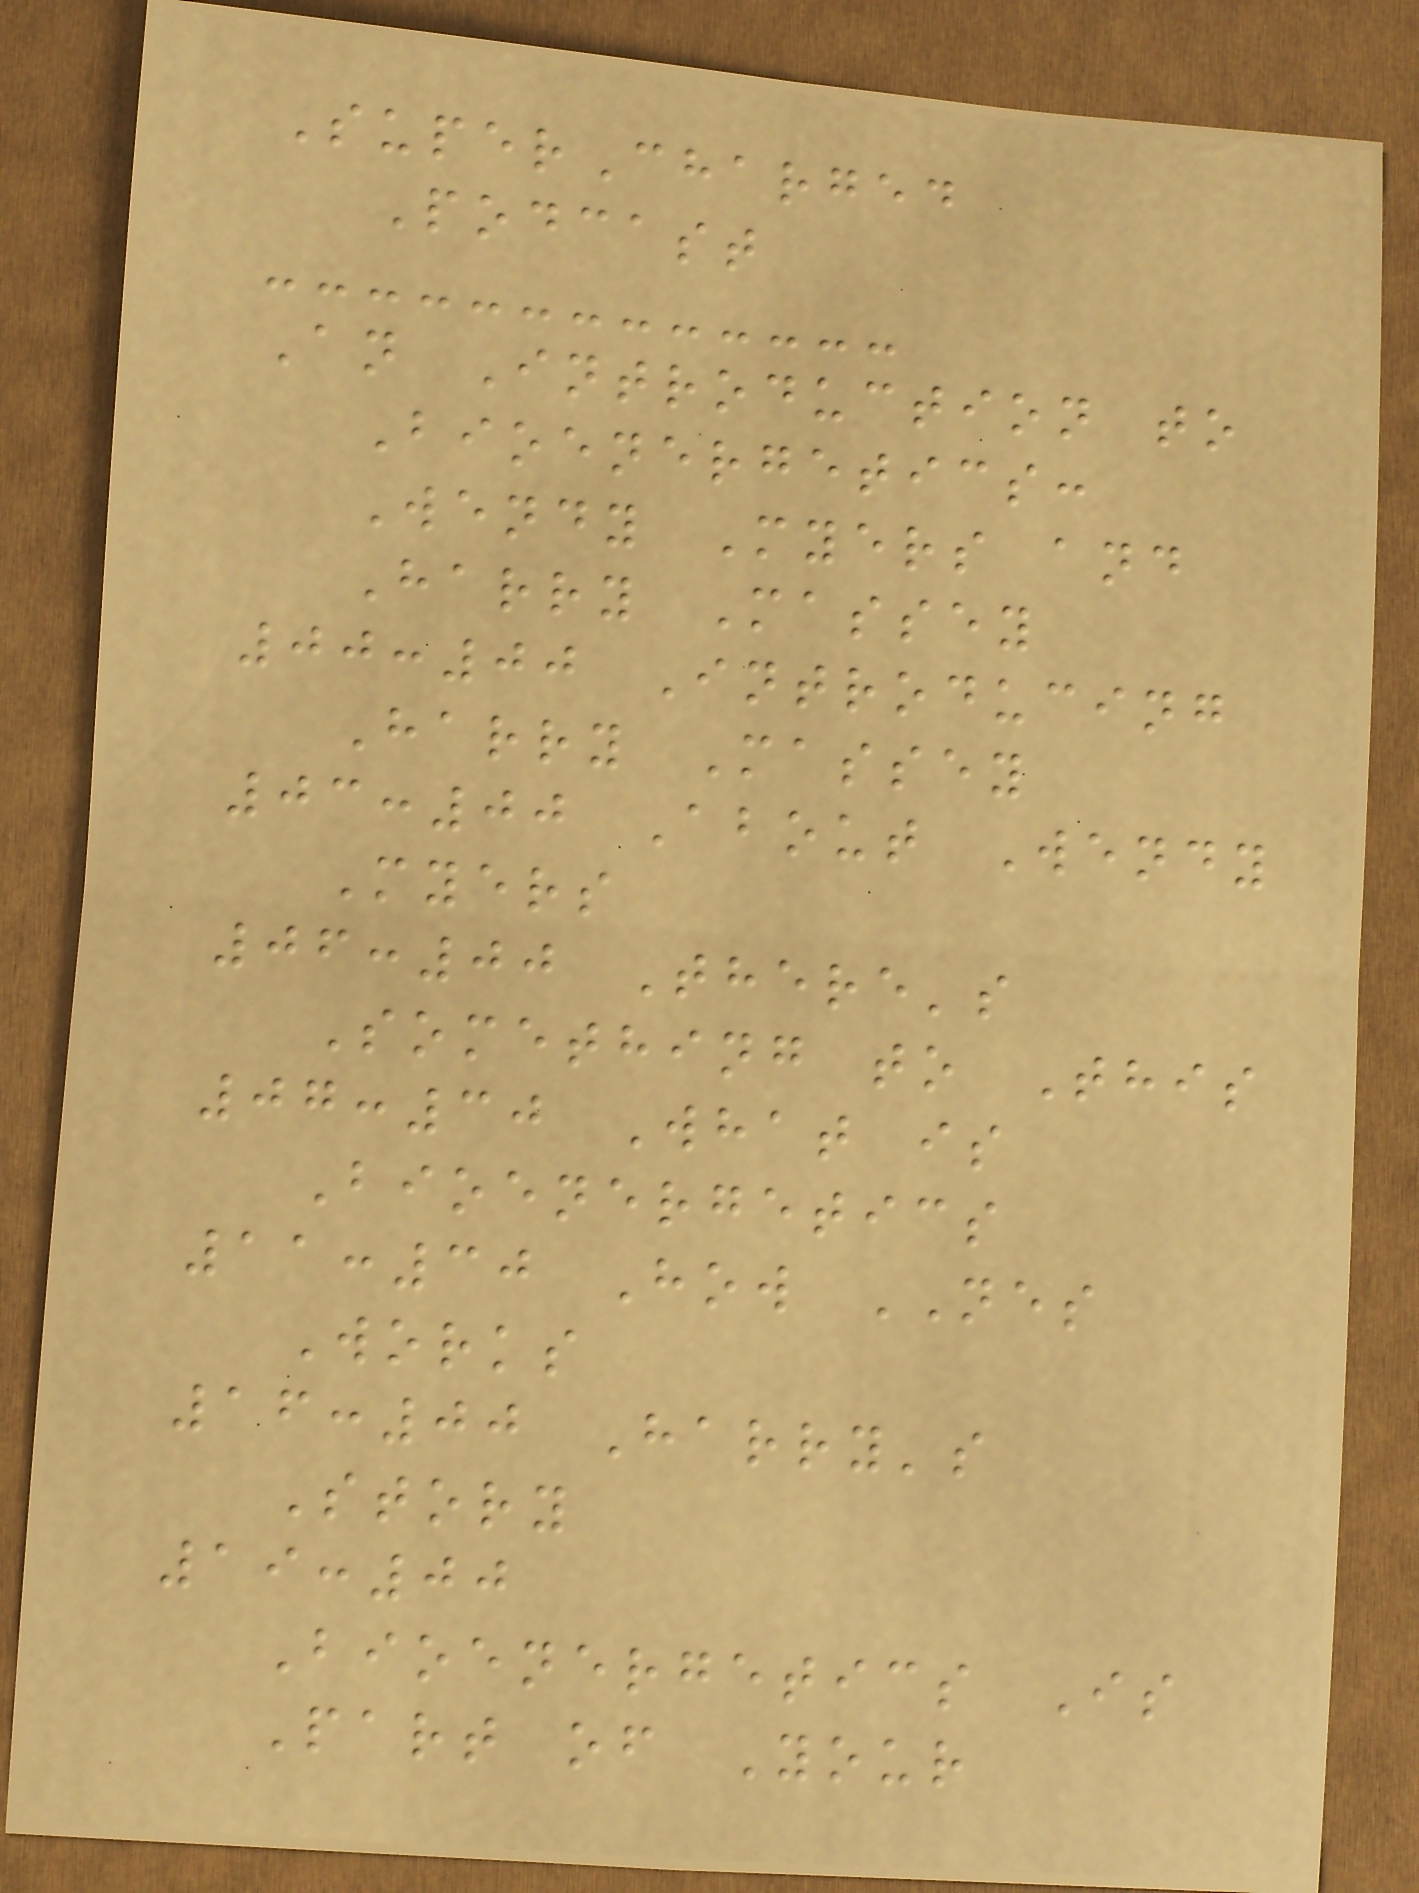SuperCharged
Podcast
An Introduction to
Bioenergetics:
Wendy Myers and
Harry Massey
00:00 Introducing
Harry Massey
03:00 About Wendy
Myers
06:00 There's
Something to This
07:30 What is
Bioenergetics
11:30 How NES
Works
16:00 Harry's
Story
19:00
Bioenergetics Is
Part of Your
